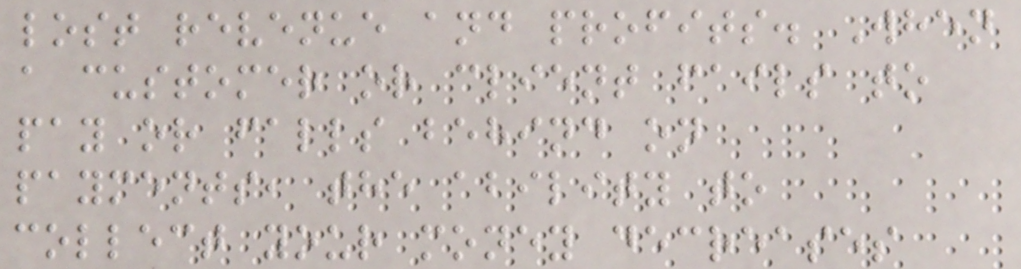lost revenue and profits. When
a customer or client fails to
pay or falls behind on
payments, the ability to
collect your money decreases
